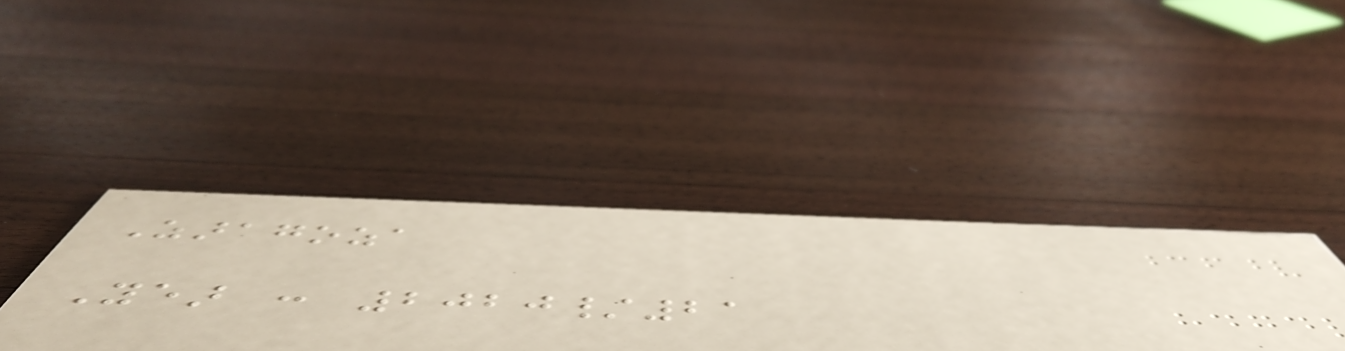Zaragoza
Year : 2020/21
